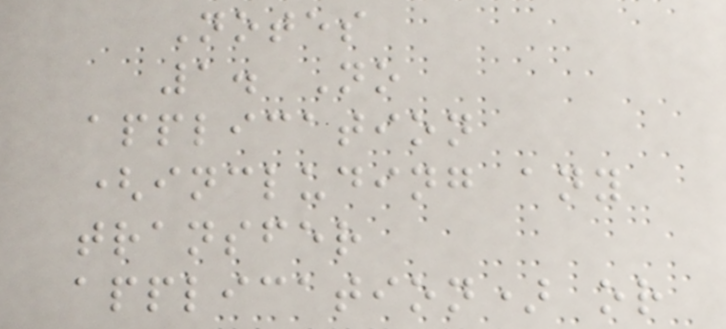Notes
1. No
application
(including any
transfer
application) or
